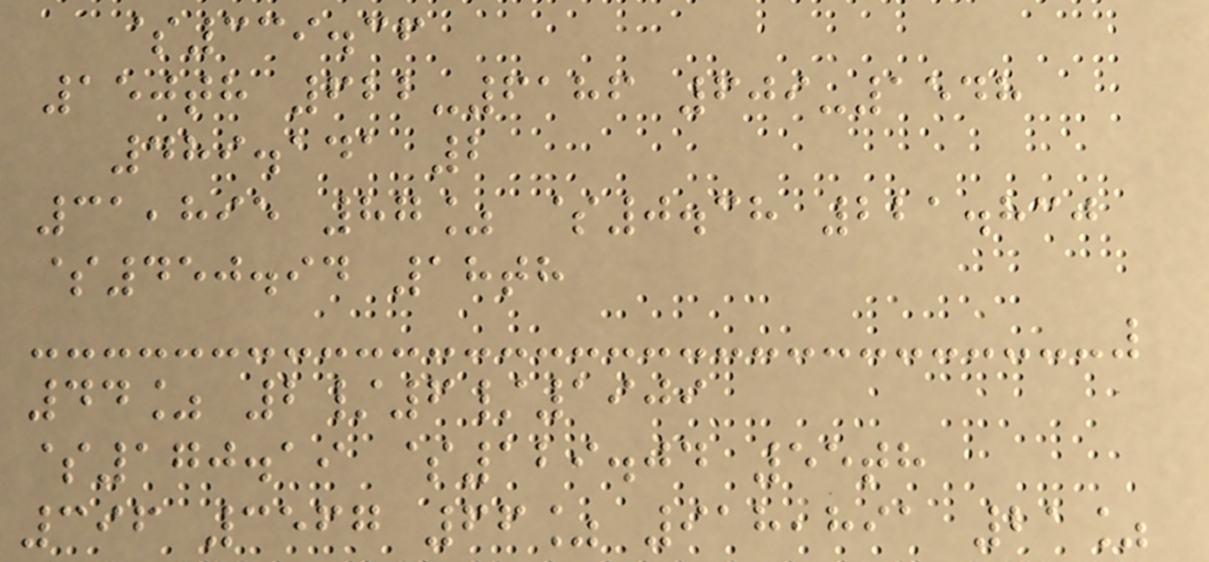$339.36
150th 622-6186 609-1548
489.141 2
31,895 87% $0.38 221.830
$450.94 18th
44% 2/6/1909
$170.19 $129.04 55th
396 3567 66% 918,891 21%
